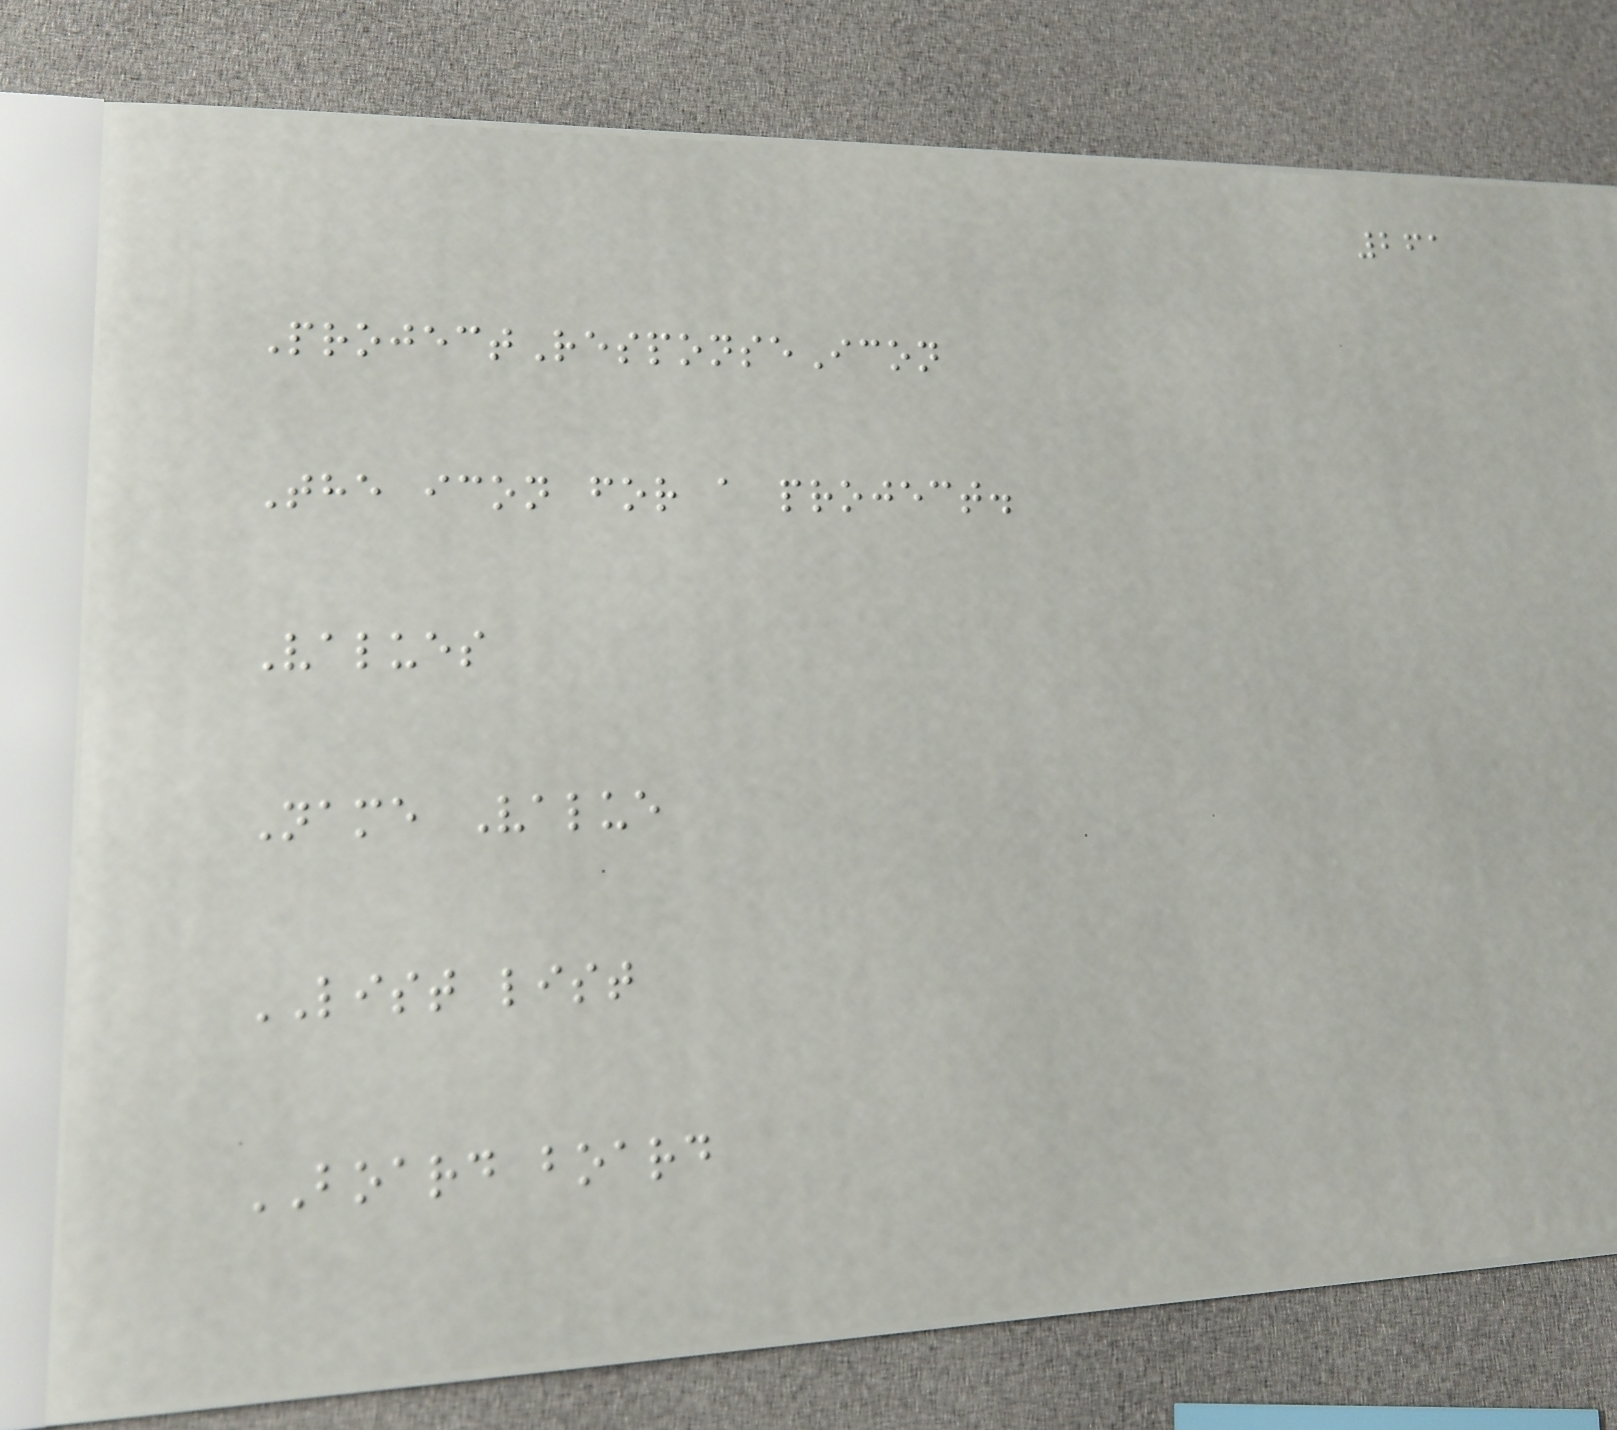261
ProjectResponseIcon
The icon for a project.
Values
Name Value
LIST list
BOARD board
